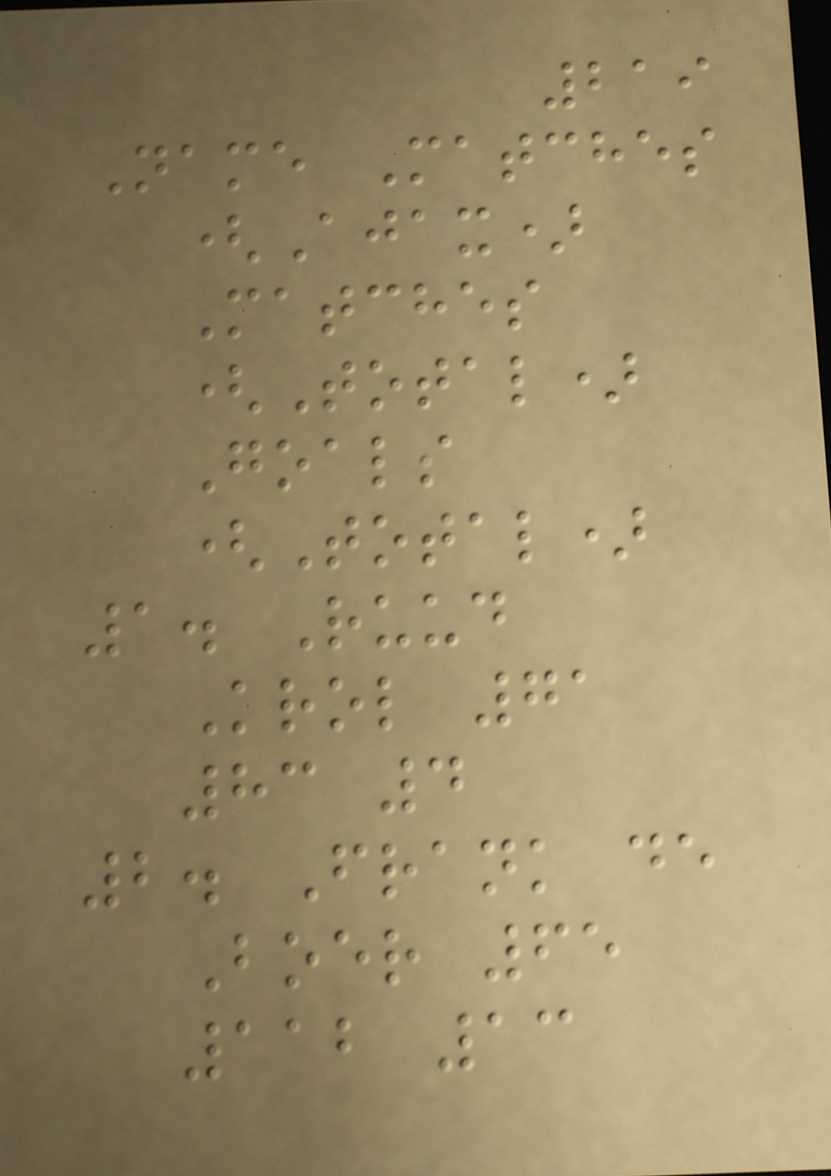219
Name Matches
(Ajax)
Matches
(Total)
Goals
(Total)
1. Ruud
Krol 71
83 4
2. Frank de
Boer 65
112 13
